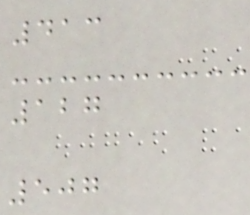413
127
507
